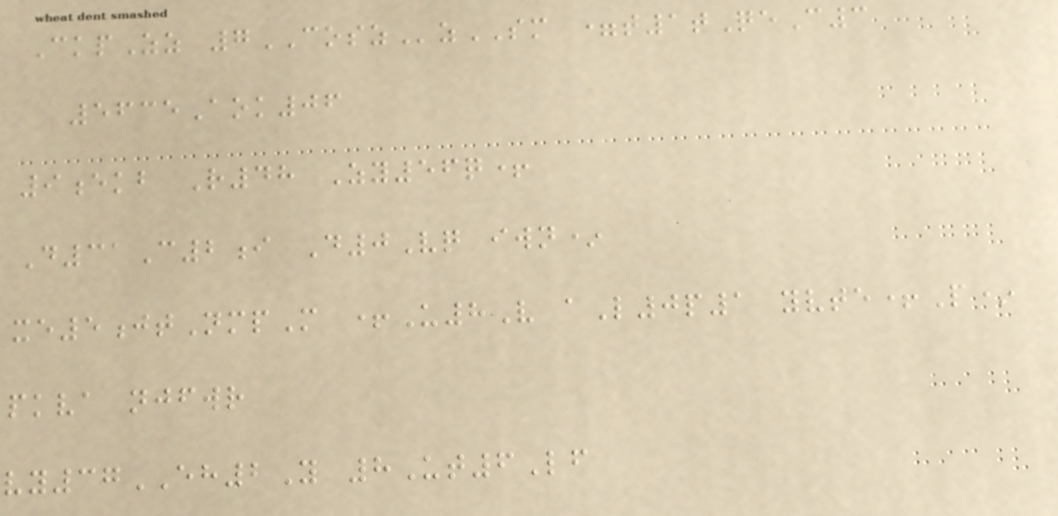CkpZz 7COSZzSM =t1tQeC3
5635Aok06
9ekb R48 Zy56q+
D31C2i D0Vq iwn*
xe5jtNmpM +U8V aL0p1 yvte+P*
pkva njfwr
vy37EH2Y 8Ut6Lf
